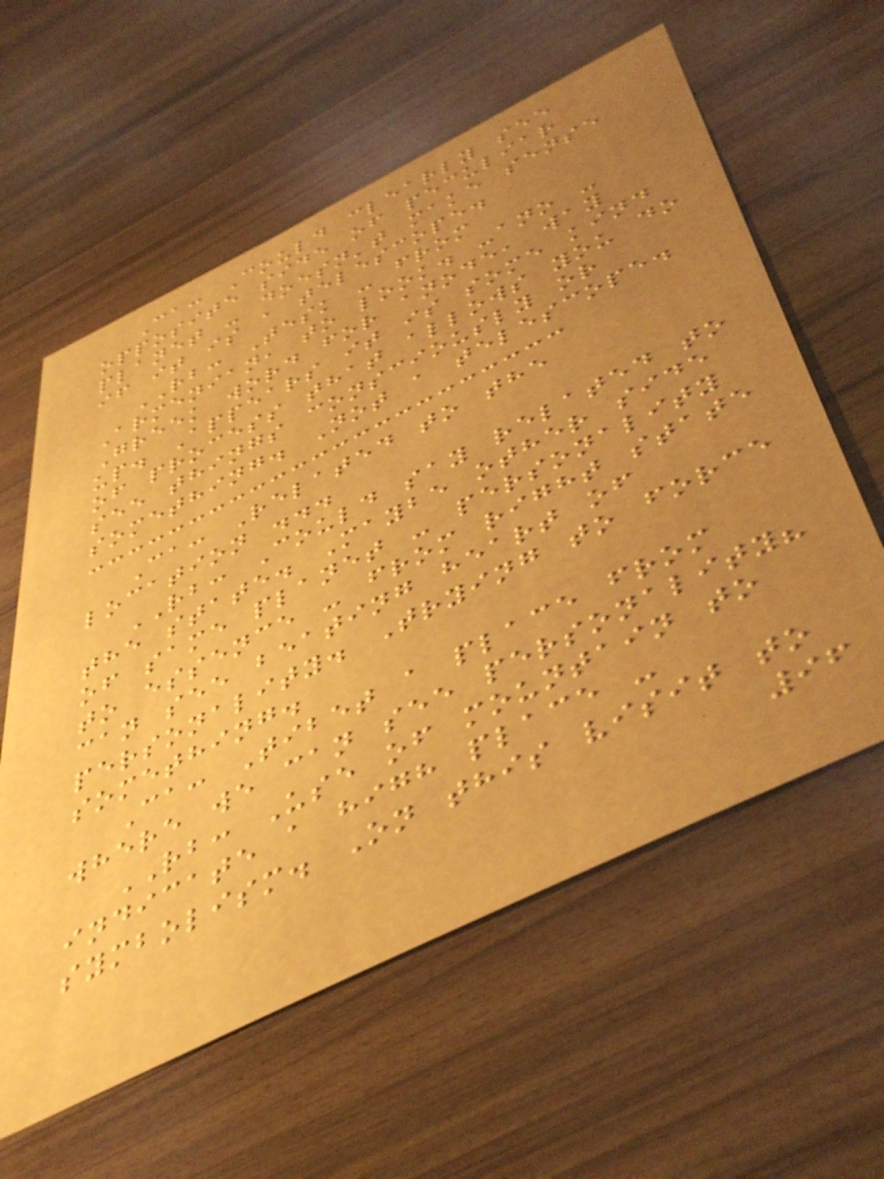Ca: Could clearly see
opposite side of peculiar
planet - doesn't make sense
if it is a telescope.
RB: Tesk - from
Armenian, to look. -ano -
Greek word for anode, way
up. Appears it is some kind
of process that allows you do
see things consciously or
something. Not a telescope.
Ca: Related to the
location ...
RB: Could say related to
the state. Maybe other side
of same planet - personality
to essence - from right state
can see beating heart of
personality. Trying to force
something.
Ca: Tibet a place from
where we can see personality?
RB: Use of mountain to
indicate a high place -
symbolism. On this visit to
96
